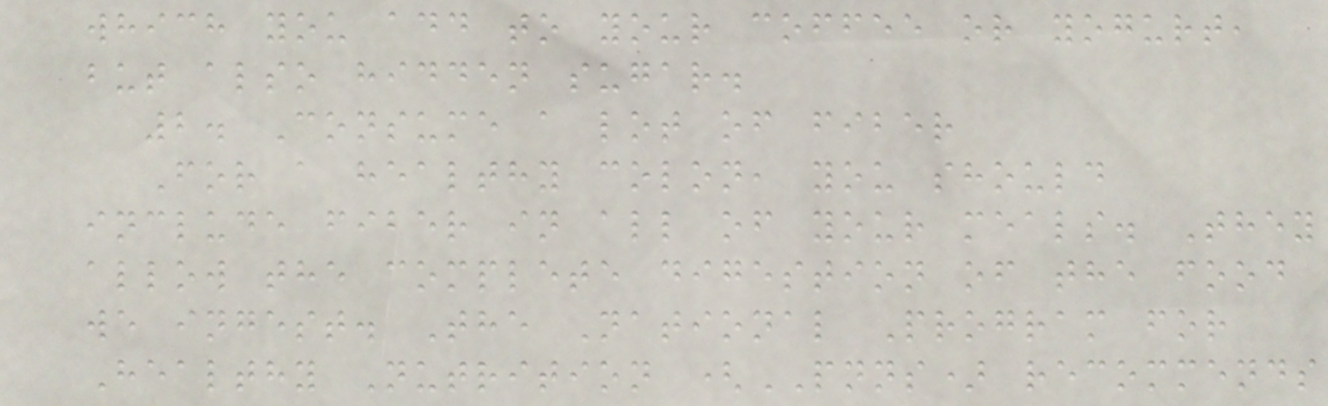which you add to your coffee or yogurt,
but also hidden sugar.
2. Consume a lot of fiber
For a healthy colon, you should
include fiber in all of your meals. They
allow the complete digestion of the food
we ingest. The National Program for
Healthy Nutrition (PNNS) recommends
